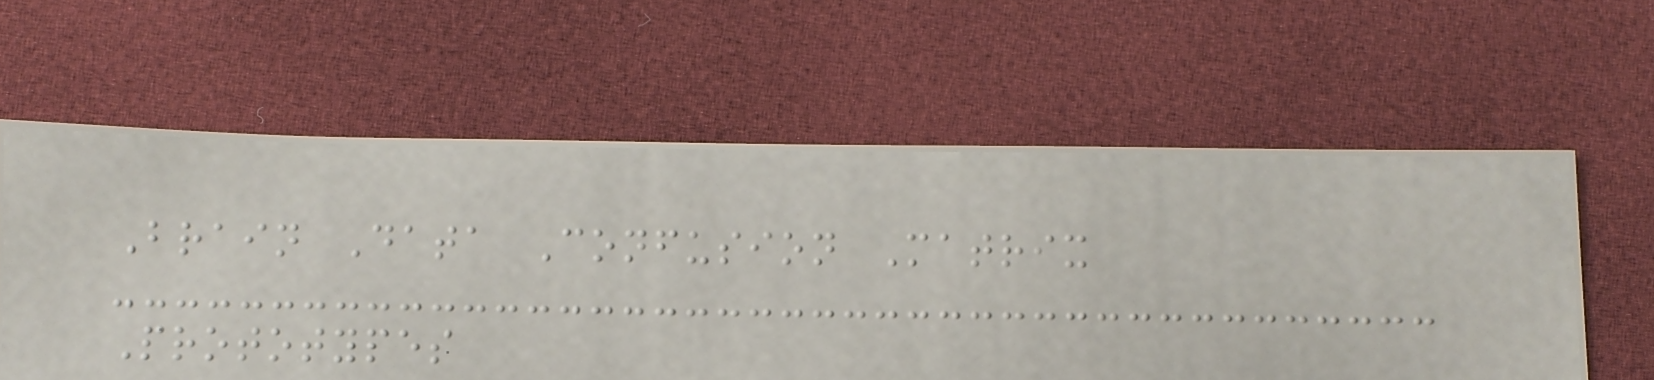Brain Data Confusion Matrix
Prototypes
